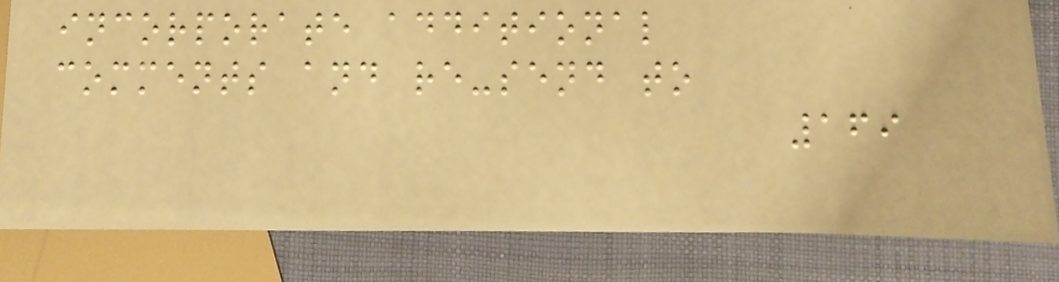incorporate additional
comments and re-send to
169
